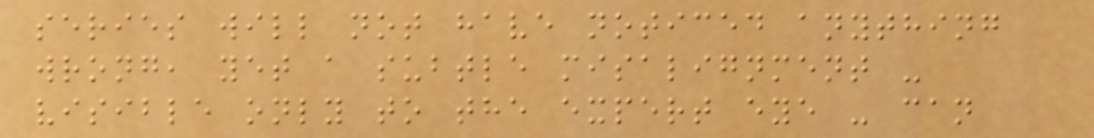series will not have noticed anything
wrong, yet a subtle misalignment -
visible only to the expert eye - can
